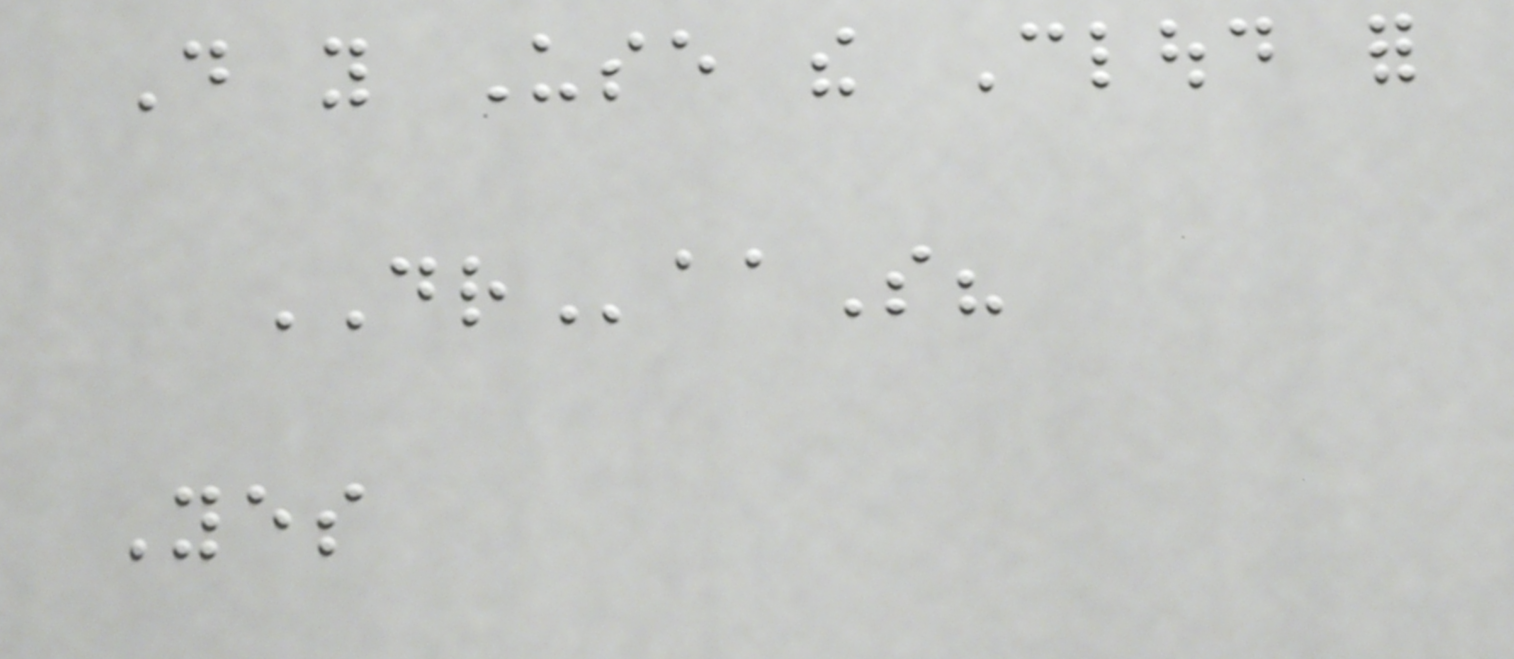Do you Use the Cloud for
DRaaS?
Yes
